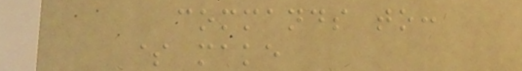commands to:
$ make
